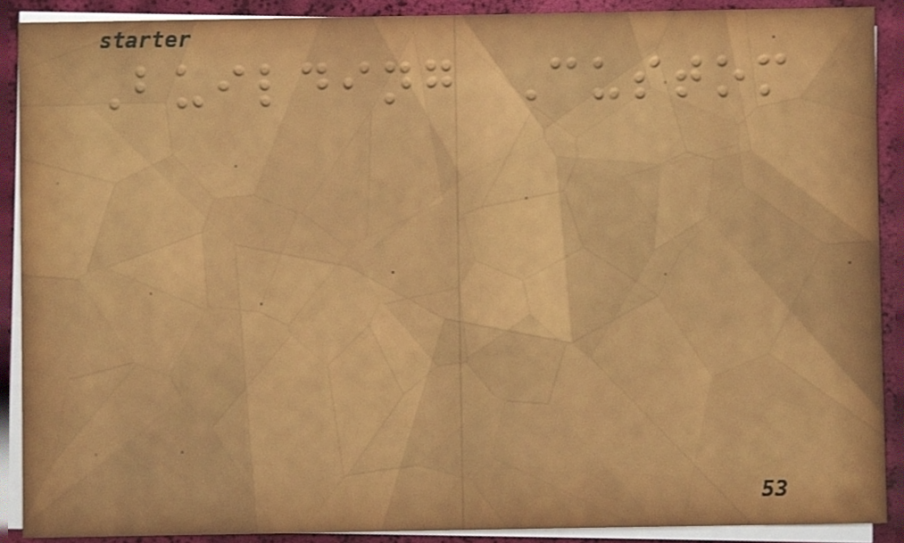Building Custom
